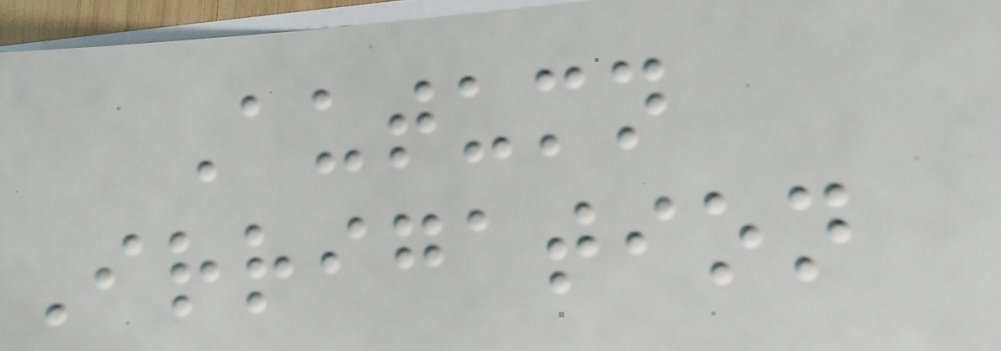Autumn
Irrigation
